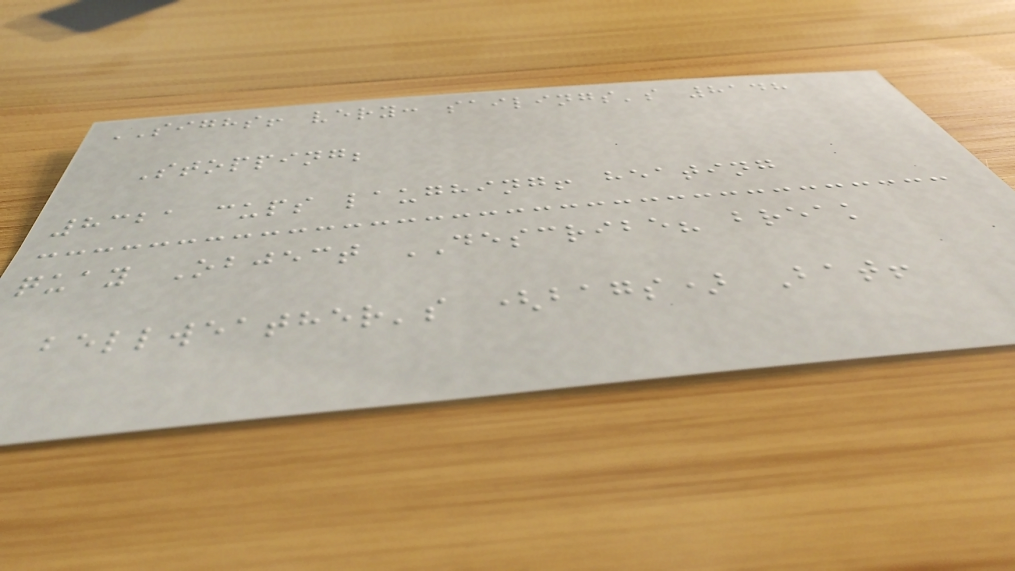SIGHS! very: sailings's 8148
Stopping;
8321 cups laughing! heating
quay Object DESCRIBE? break
bellweather's (bags) Bat!
